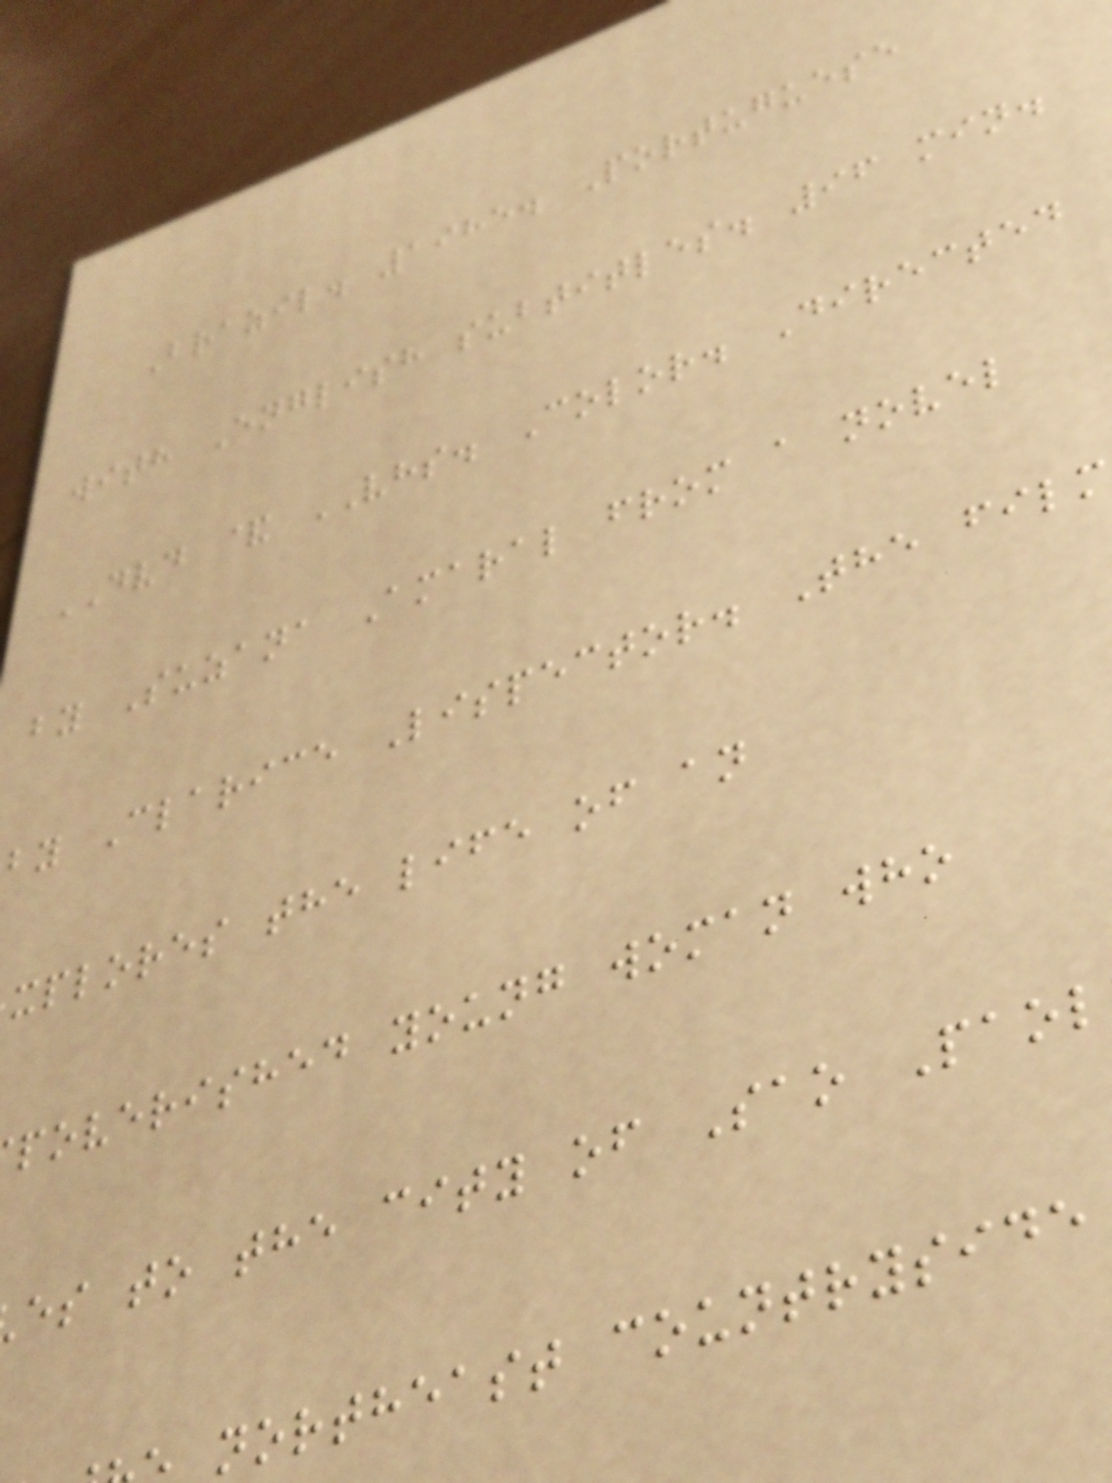Brazil. 1985. Portuguese
with English subtitles. 96 min.
DVD & VHS. Color. Directed
by Suzana Amaral from a novel
by Clarice Lispector. The film
xplores the life of an
poverished young woman who
es to the city of Sao Paol
northeast countryside
